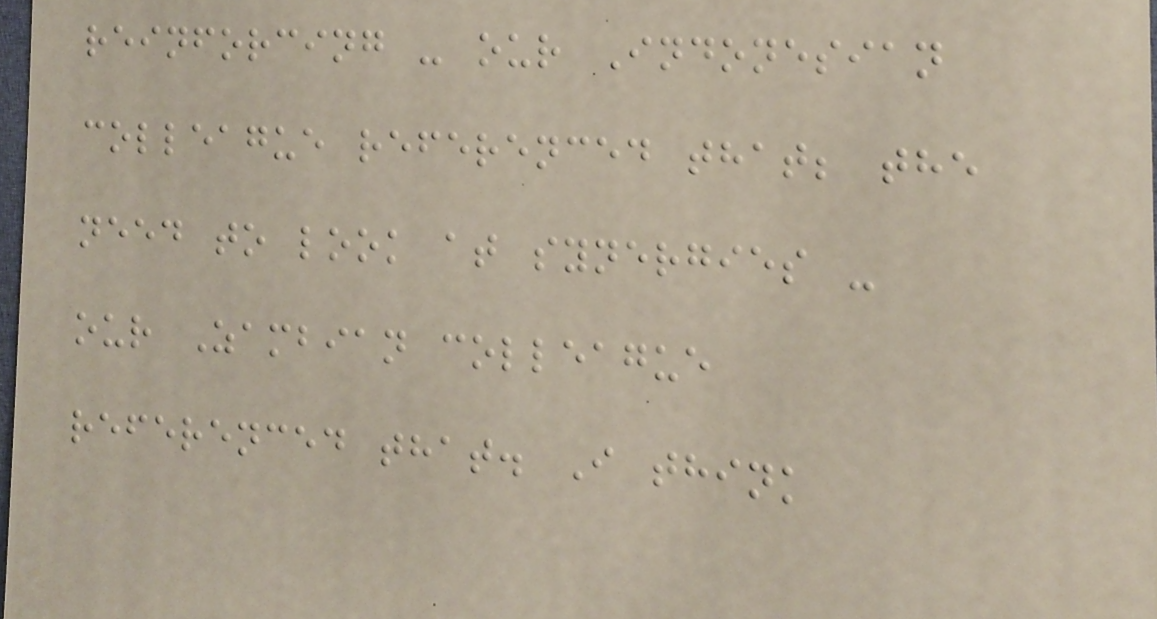reinforcing - our Indonesian
colleague referenced that; the
need to look at synergies -
our Zambian colleague
referenced that. I think
